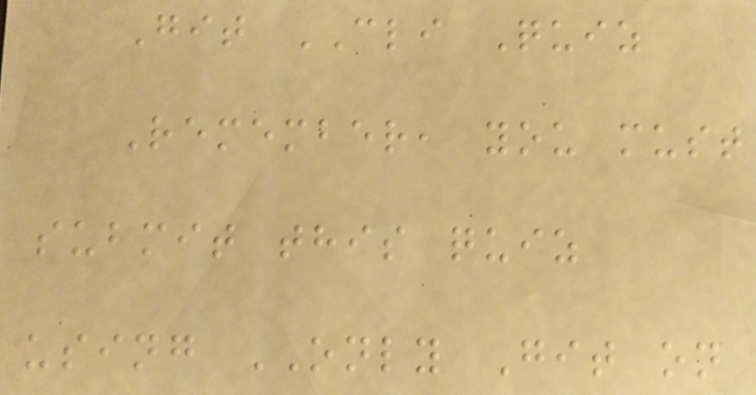Git CLI Quiz
Remember, you must
submit this quiz
using ONLY Git on
